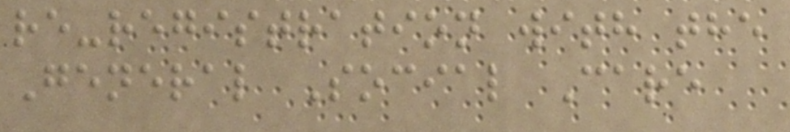re-registration with the
General Social Care
